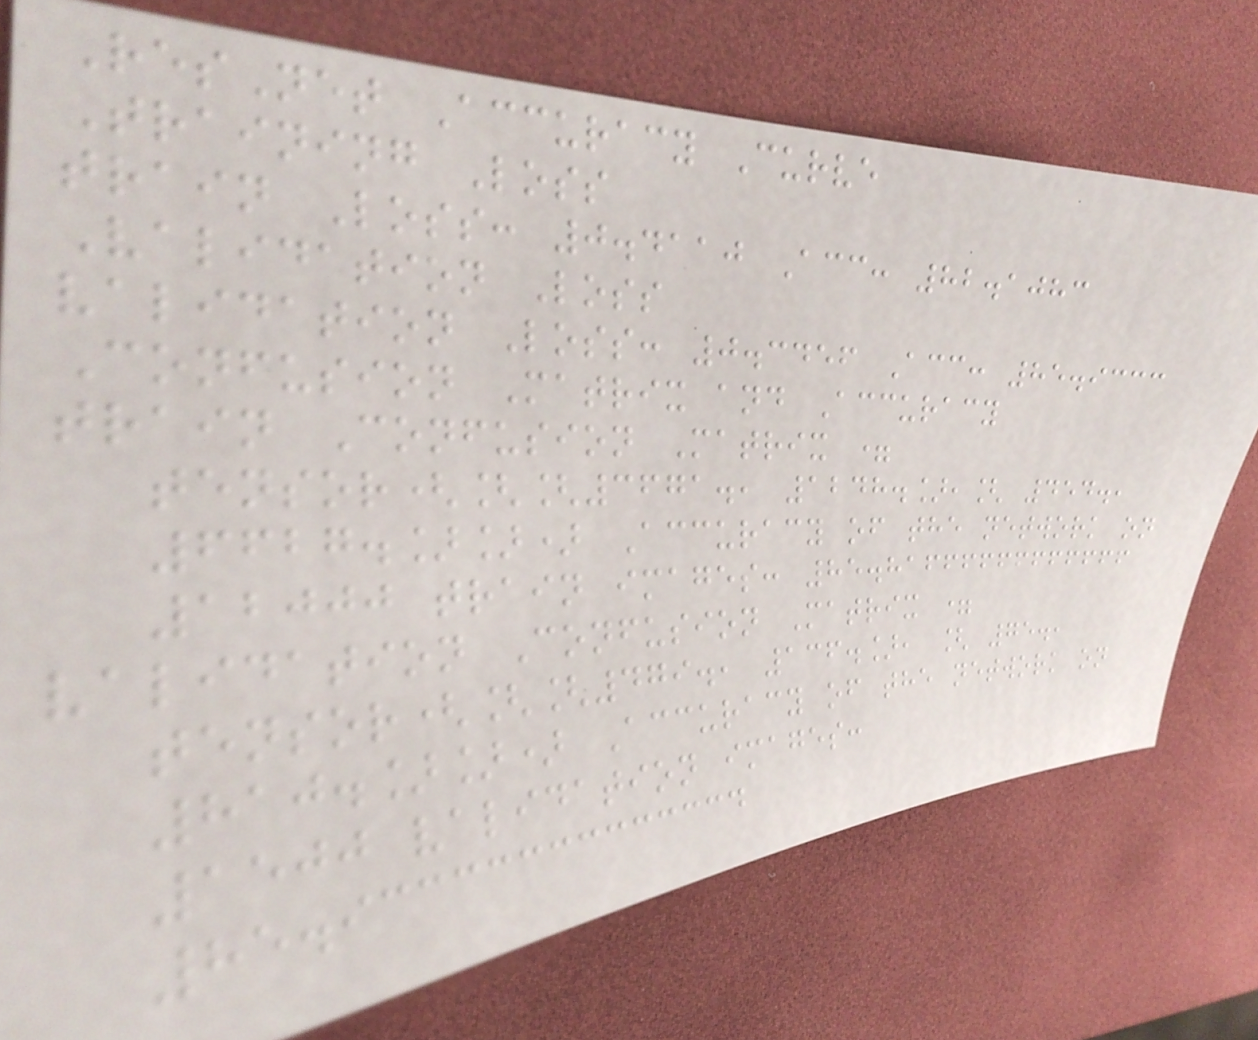ResNet Accuracy Curve
Training Loss
train Loss: 0.4110 Acc: 82.1083
Validation Loss
validation Loss: 0.3456 Acc: 85.9333
Confusion Matrix and Accuracy
train Confusion Matrix =
tensor([[3671., 1248.],[ 454.,
6627.]]) Accuracy of the network on
12000 train images: 85.81666666666666
validation Confusion Matrix =
tensor([[479., 136.], [ 75.,
810.]]) Accuracy of the network on
1500 validation images:
85.93333333333334
